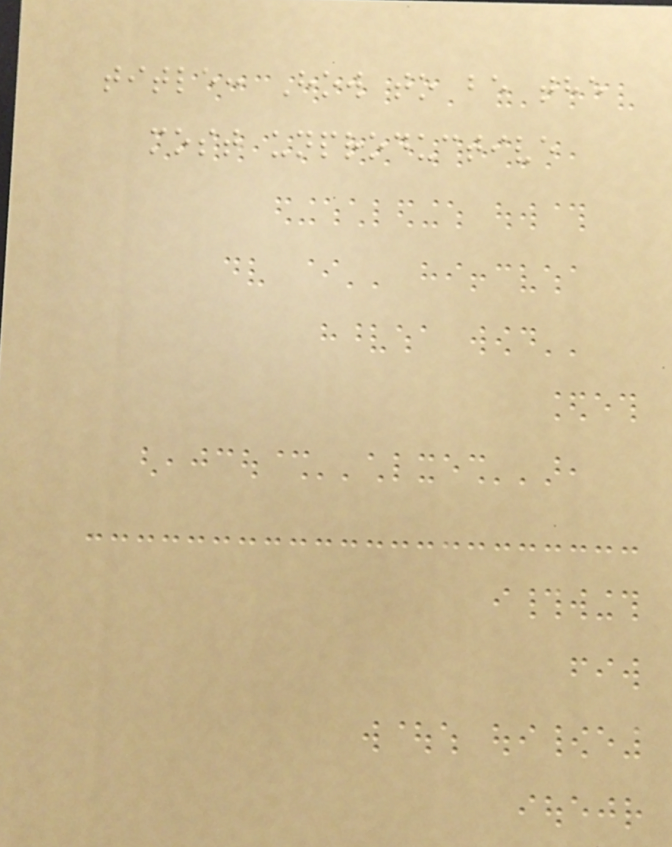title: How to be the
most unproductive
